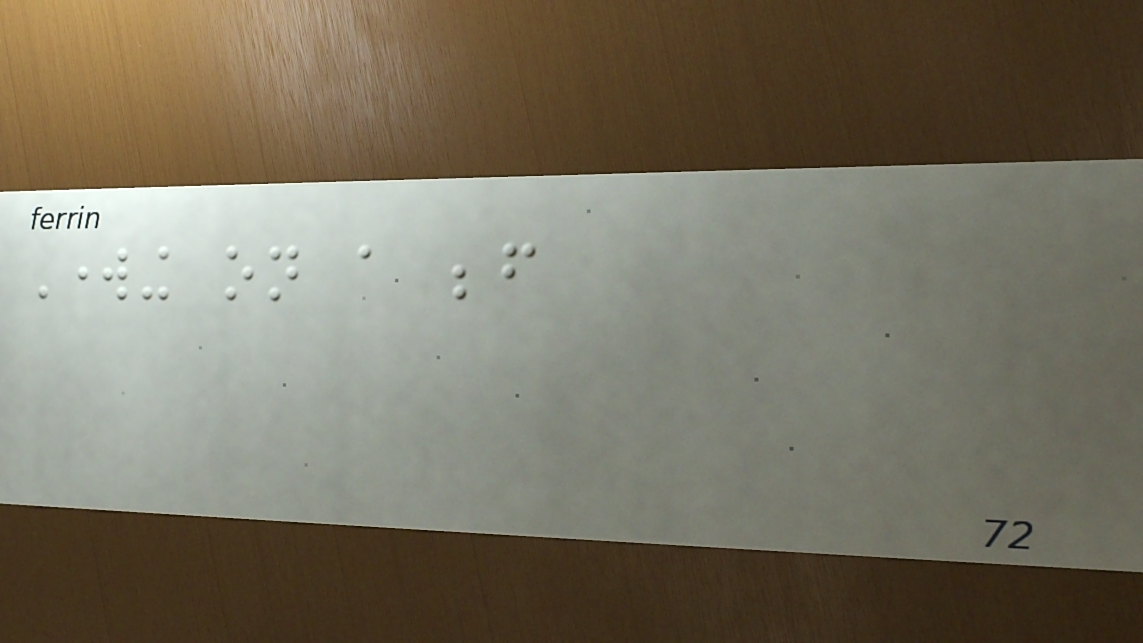Working on a before
